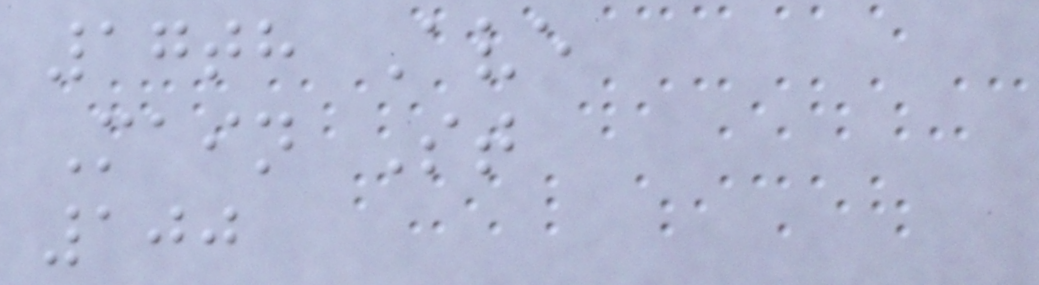17th Ave
Main St
100
